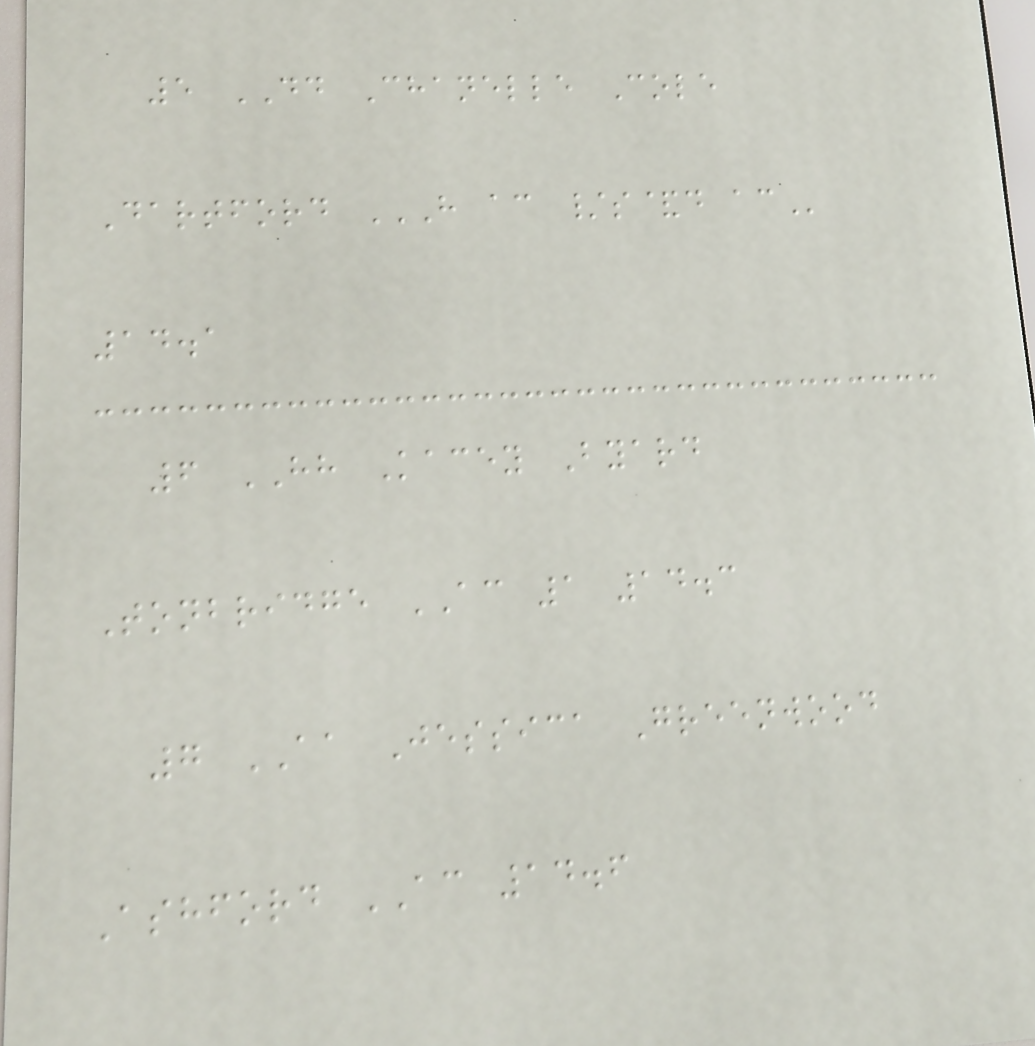5 DD Chanelle Cole
Dartford H AC /S&D AC
14.1
6 HH Kacey Byard
Tonbridge AC 1 14.3
7 AA Jessica Greenwood
Ashford AC 14.6
